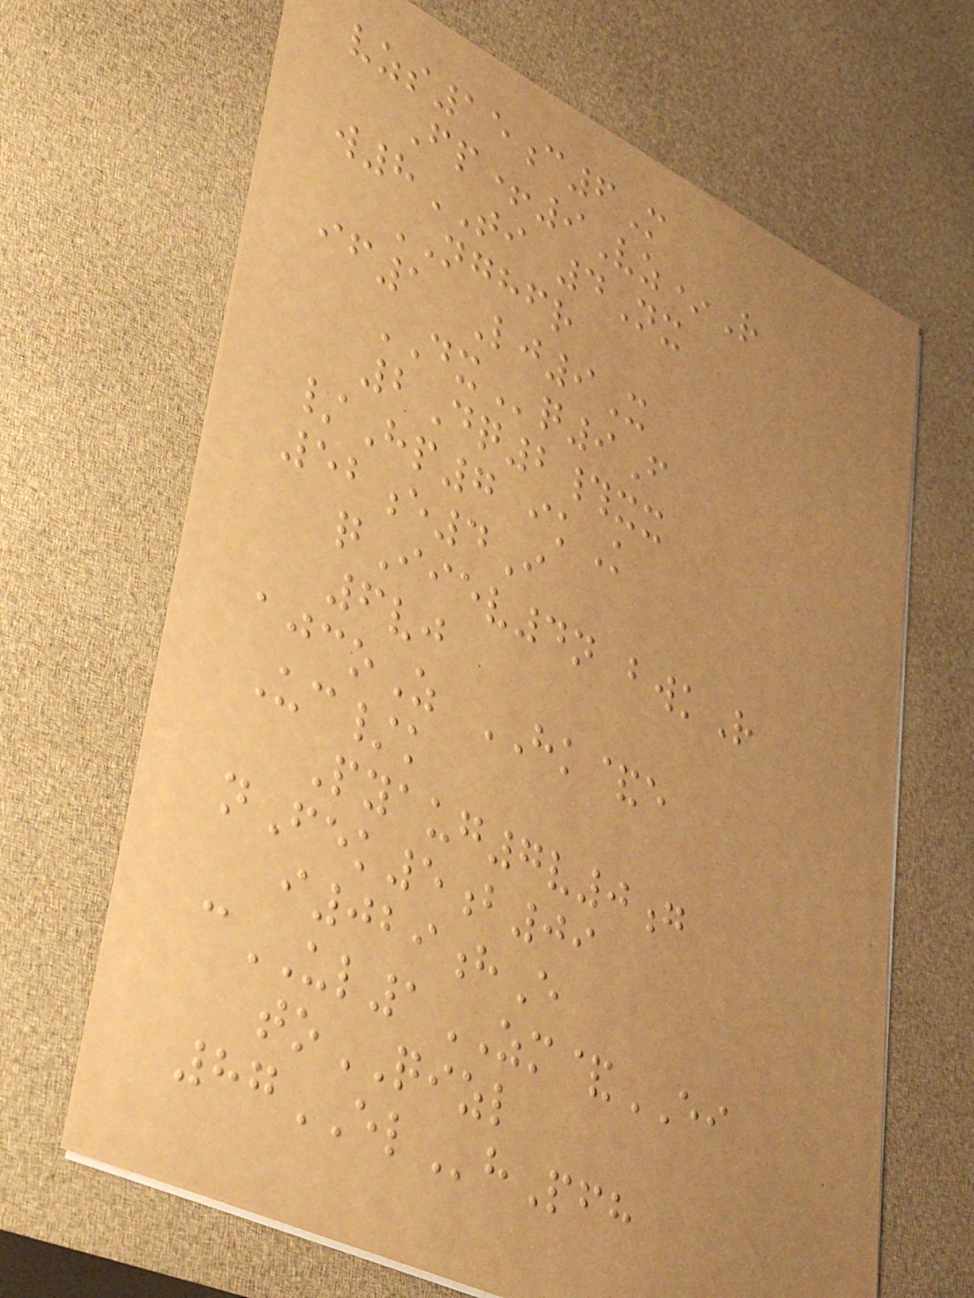vzs15c6M
Fp+9Vz*R
w8TI 4Nx
NGHFR
if1 Lj9X
DXq9F
2Dq2#xx
/Hp7 ikK
52e4I
qIiev4n bwkR
6vj
ajcoZ HK&e
Uc/k
Pyaug7v0g
nFek5b09
i029hE
cUL1ZM&EI
toQIZL
87ELhPfh
